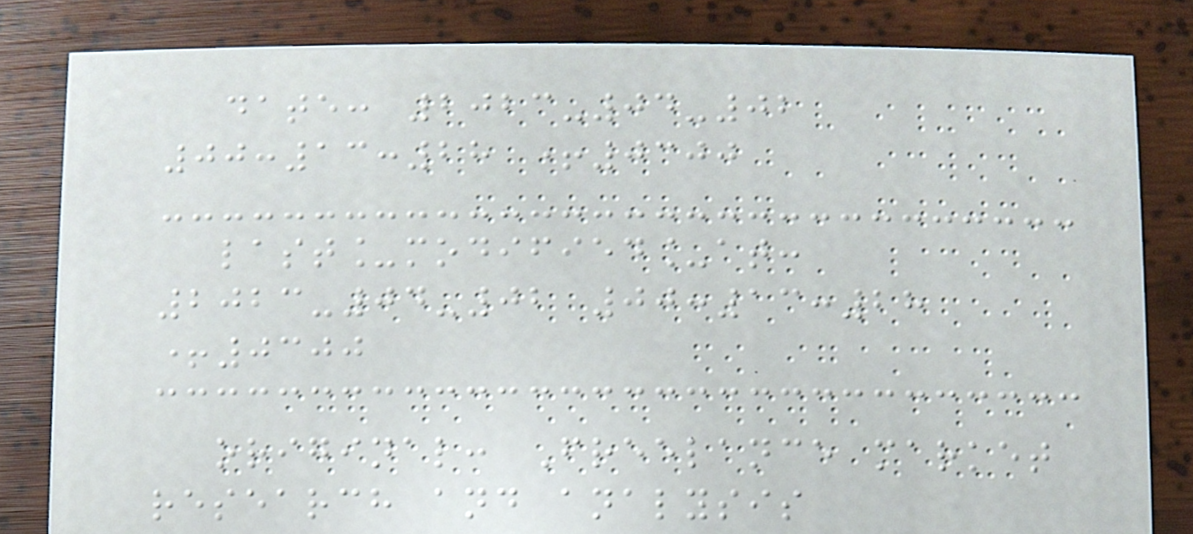date: 2023-04-02
00:13:28 +0300
last_modified_at:
2023-04-02 00:13:28
+0300
original: Freelance market
research and analysis
